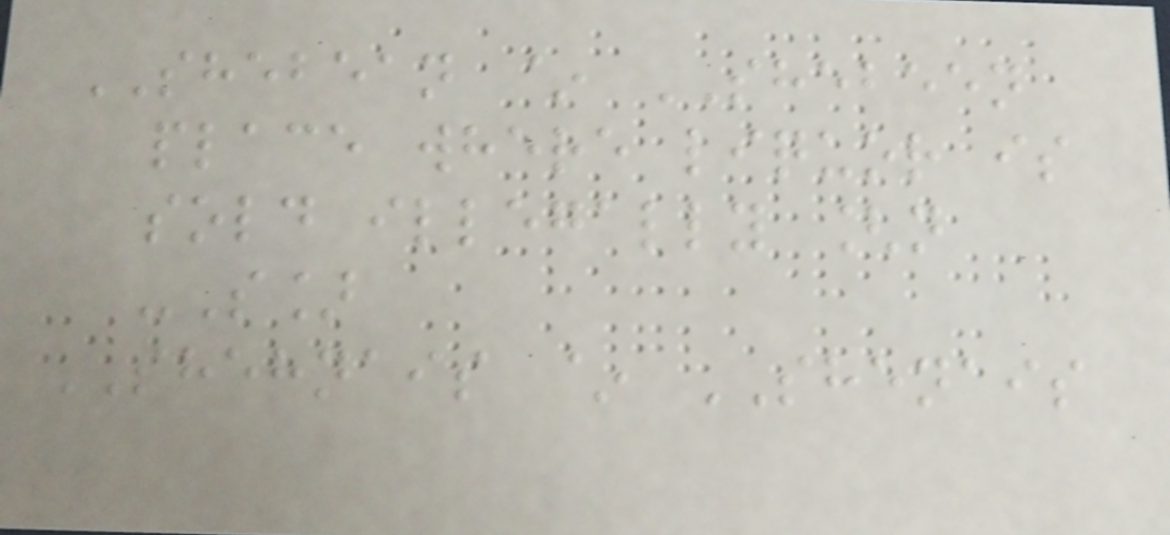SHEBEAN ~ SHEBEEN
place where liquor is
sold illegally [n
-S]
SHEHNAIS ~ SHENAIS
